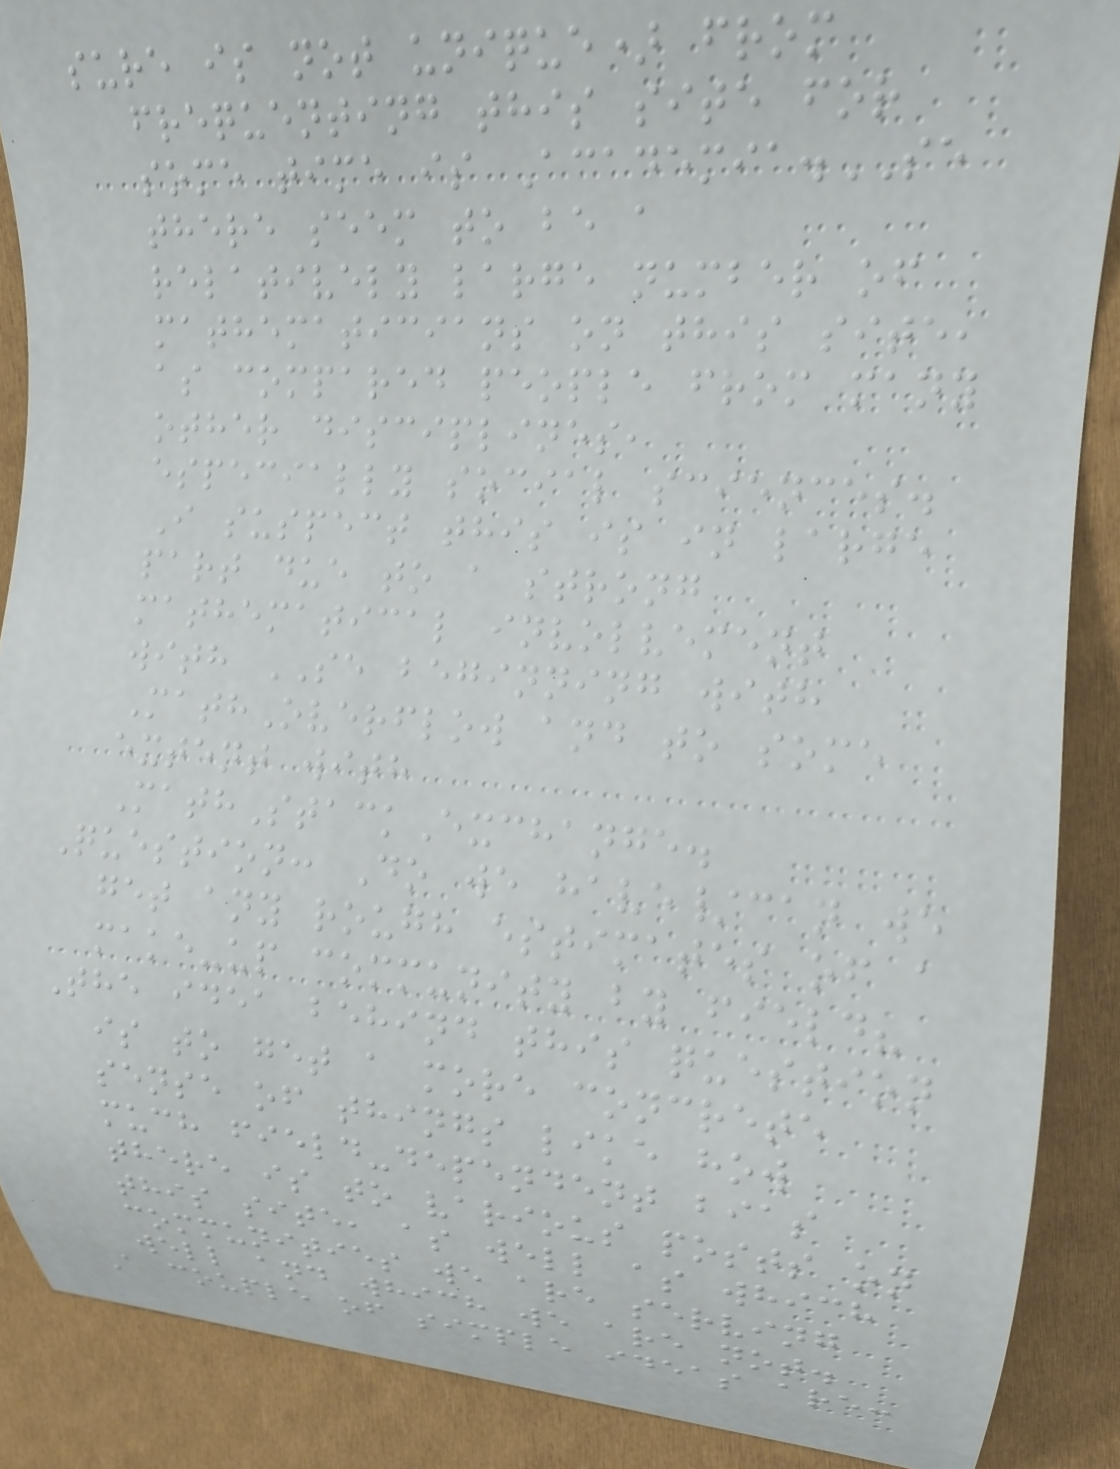sure is not unique) from
frequenting this site for
some time is Academia.SE
there seem to be a
relatively large number of
mathematicians on this site,
as compared people from many
other disciplines,
especially social sciences.
I suspect this is in large
part due to a strong
mathematical involvement
with SE beginning with
MathOverflow and to some
extent with
MathStackExchange.
Question: Do we have/can we
get any rough estimates of a
make-up community by field?
The idea behind this question
is to get a more concrete
sense of things like how
much field-dependent bias
there is to various posts on
this site, as well as which
communities we are serving
well and which we are not.
A couple of simple ideas are:
